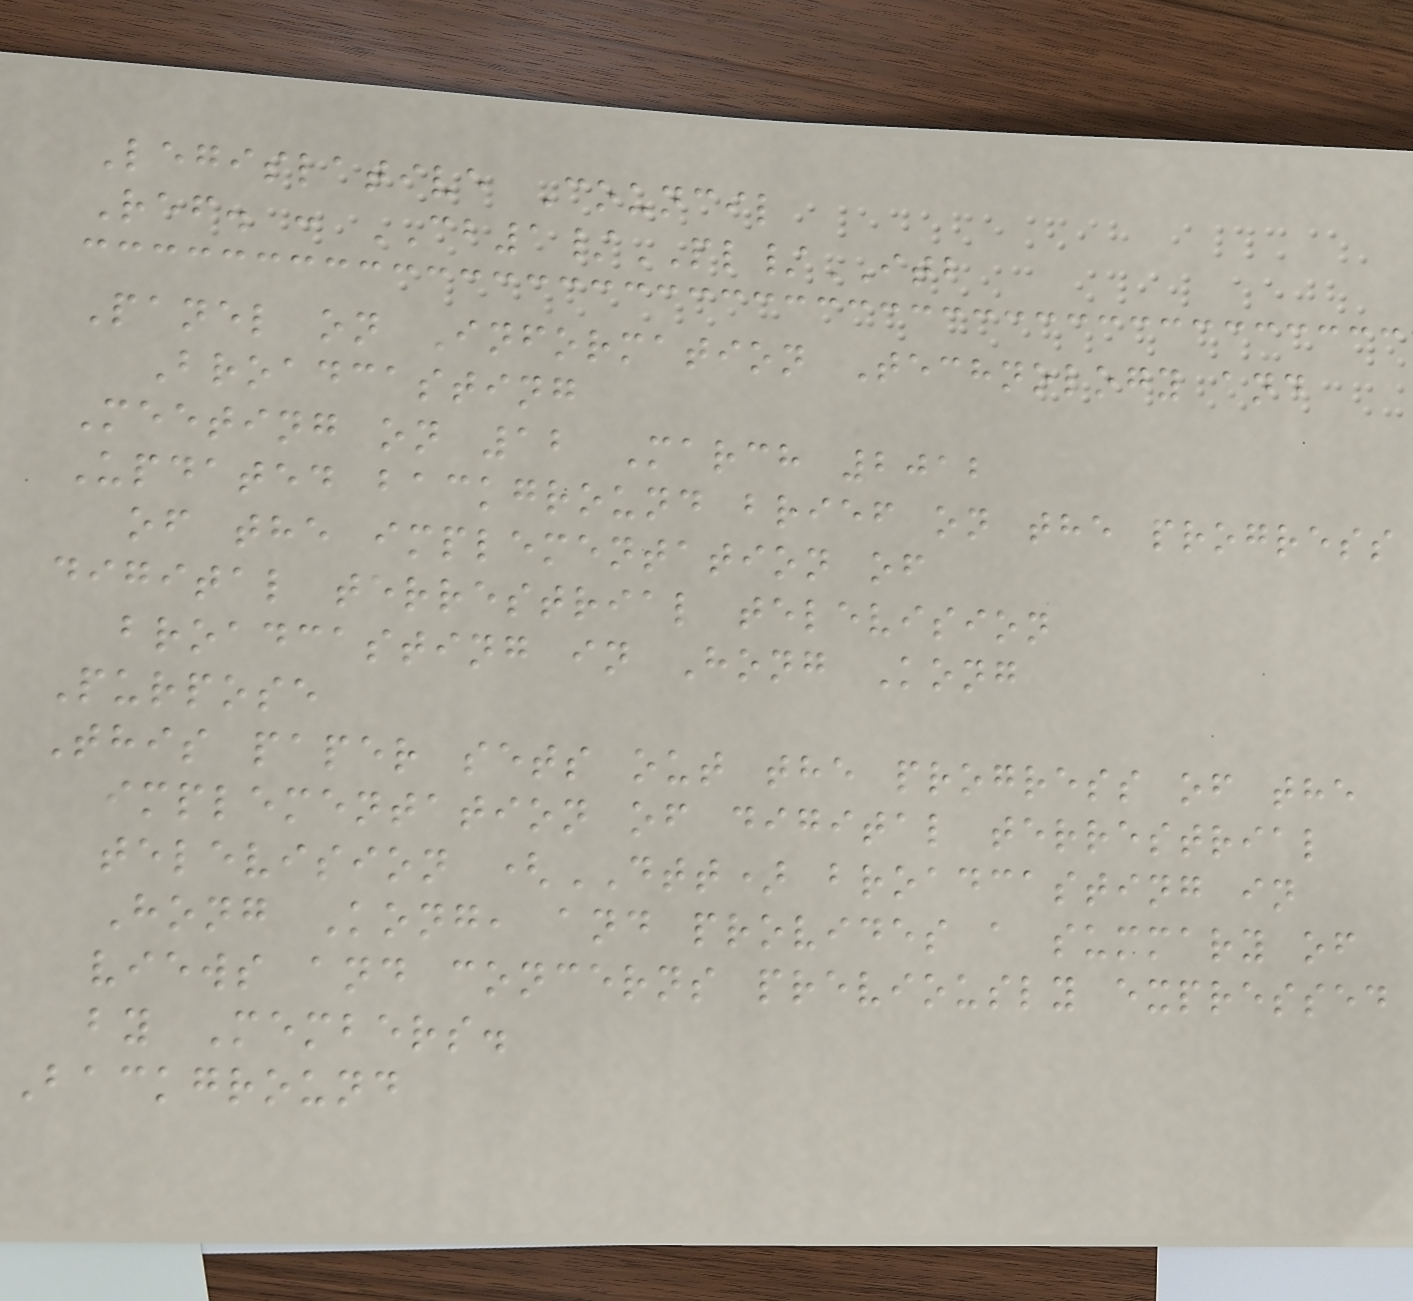Legislative Council
Ref. : CB1/PL/ITB
Panel on Information Technology and
Broadcasting
Meeting on 12 March 2012
Updated background brief on the progress
of the implementation of
digital terrestrial television
broadcasting in Hong Kong
Purpose
This paper sets out the progress of the
implementation of digital terrestrial
television (DTT) broadcasting in
Hong Kong, and provides a summary of
views and concerns previously expressed
by Members.
Background
